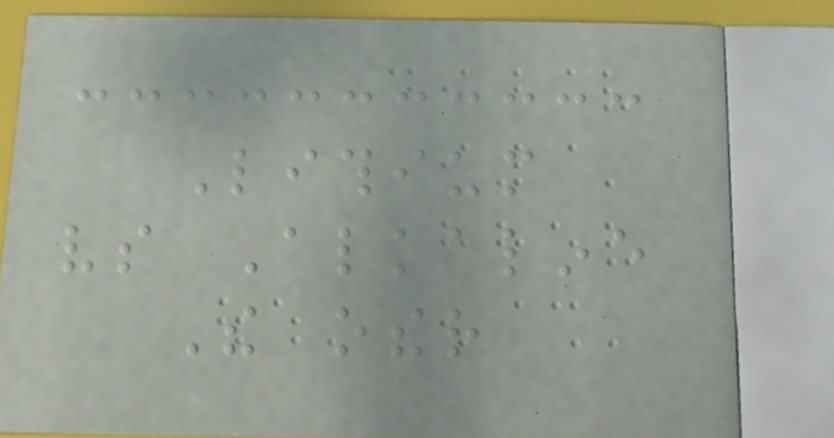Lithium
vs Alkaline
The other
